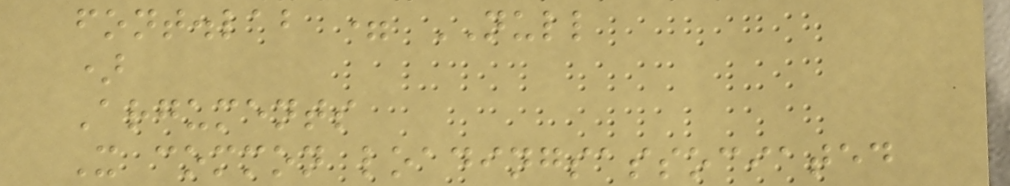font.lab = NULL
)
Arguments
X common loadingsassociated
